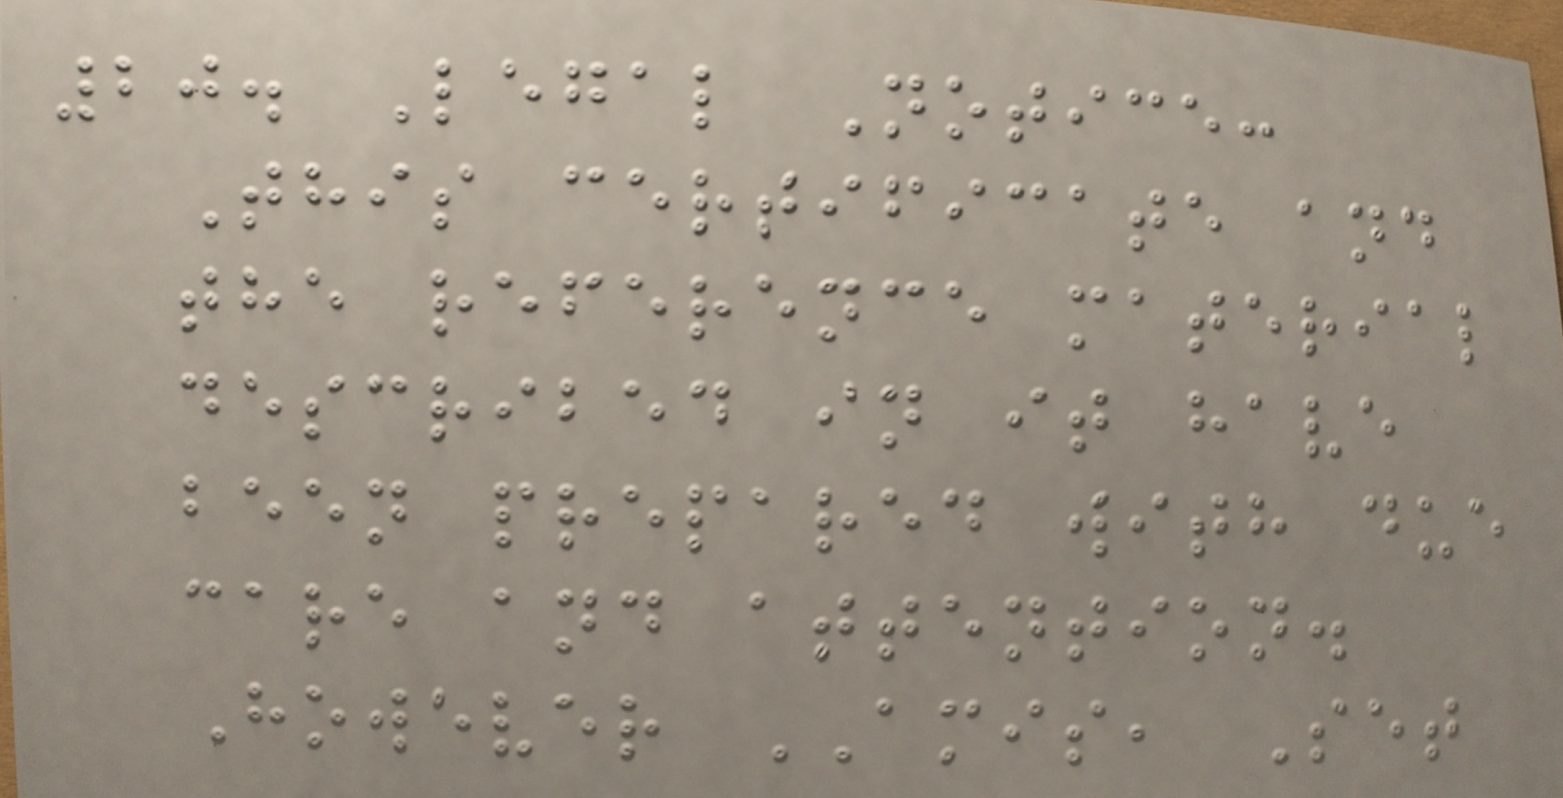20. Legal Notice:
This certificate and
the reference material
described in it have
been prepared with due
care and attention.
However AMIS, Set
